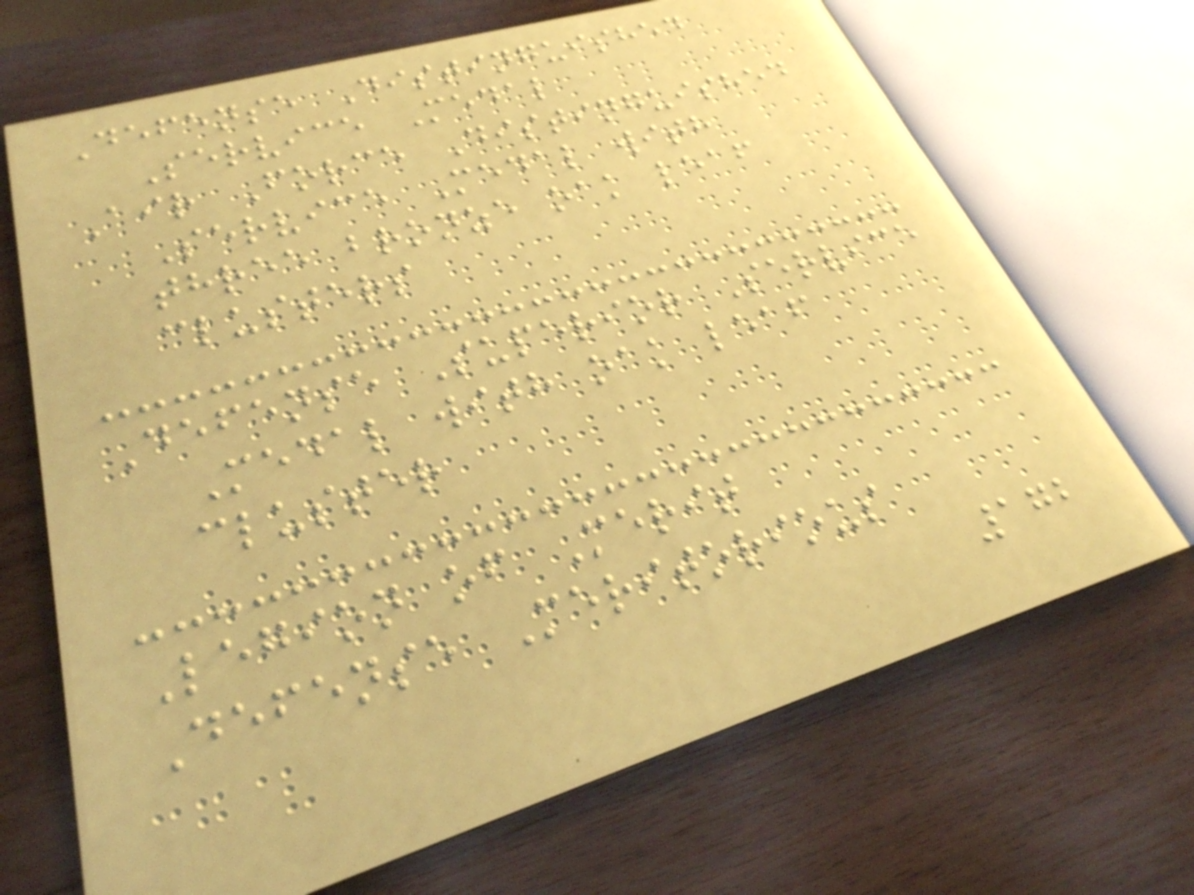Defense Distinguished
Service Medal
Air Force Distinguished
Service Medal with
three bronze oak leaf
clusters
Defense Superior Service
Medal with oak leaf
cluster
Legion of Merit
Defense Meritorious
172
